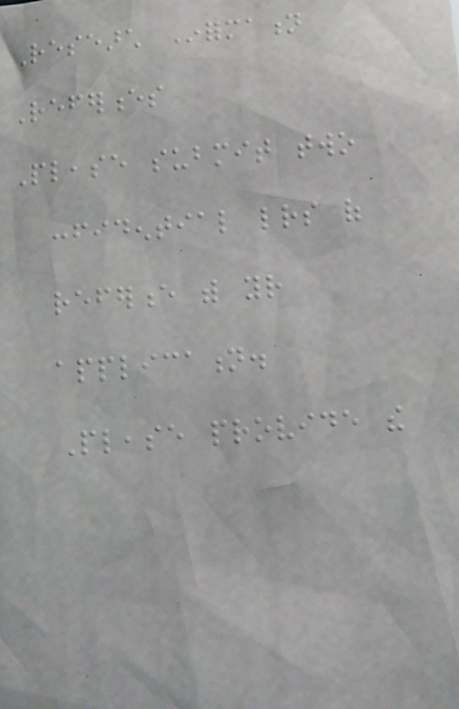Research Information
References
Please submit two
confidential letters of
reference with your
application.
Please provide the
